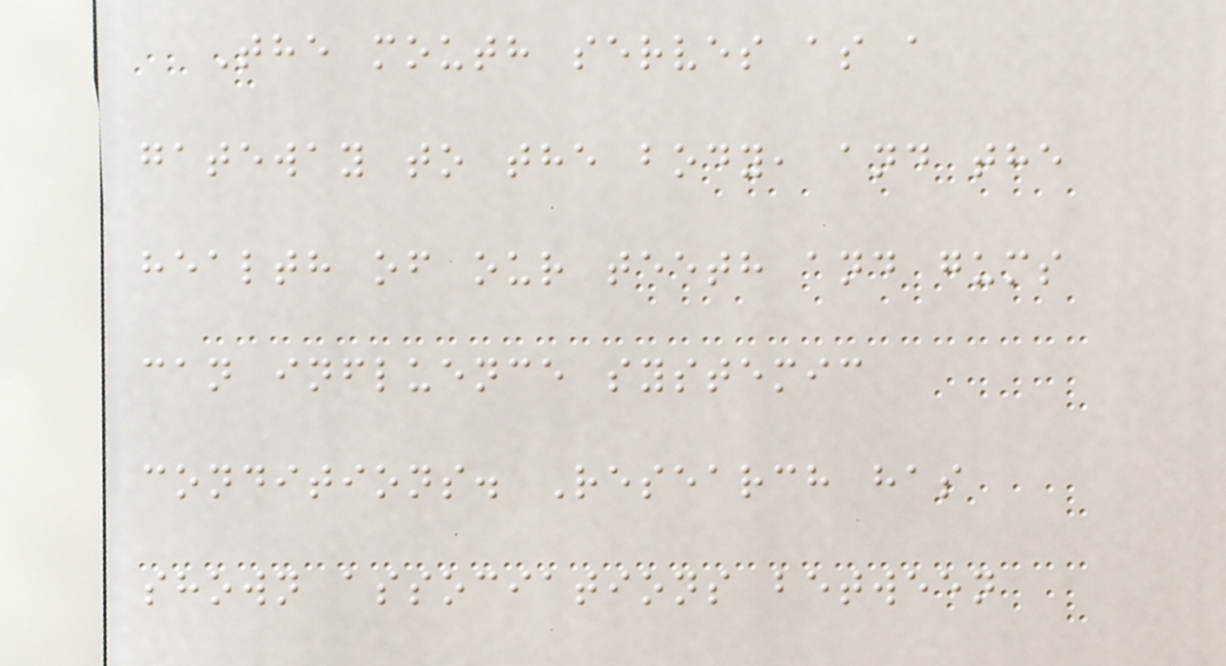The mouth serves as a
gateway to the body, and the
health of our teeth and gums
can influence systemic
conditions. Research has
shown associations between
